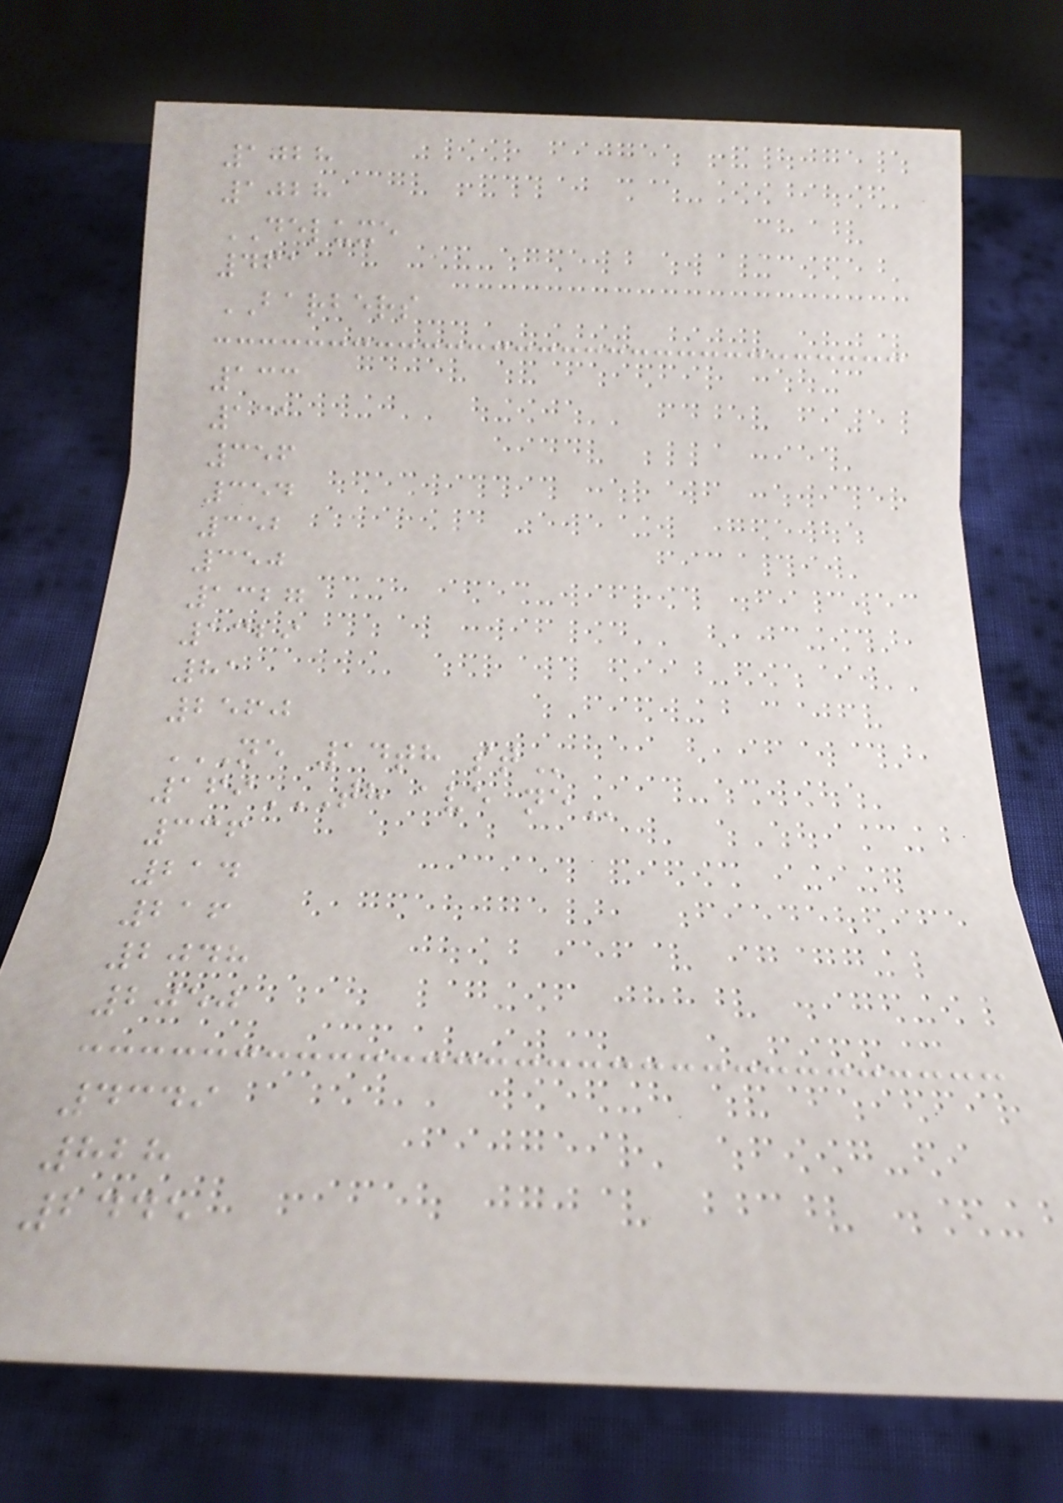1028
1028
DELUXE
461
BARBERS
133
131
356
354
352
350
1327
1329
81
2560
NE 14TH ST
169TH AVE NE
336
214
216
2048
2050
4349
828
2445
